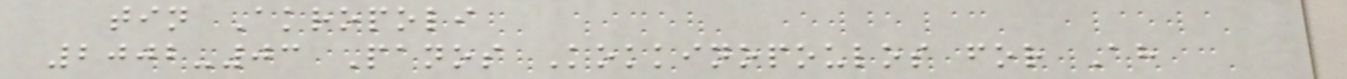tin Akropoli
2002-03 Panos Kokkinopoulos for Ah
